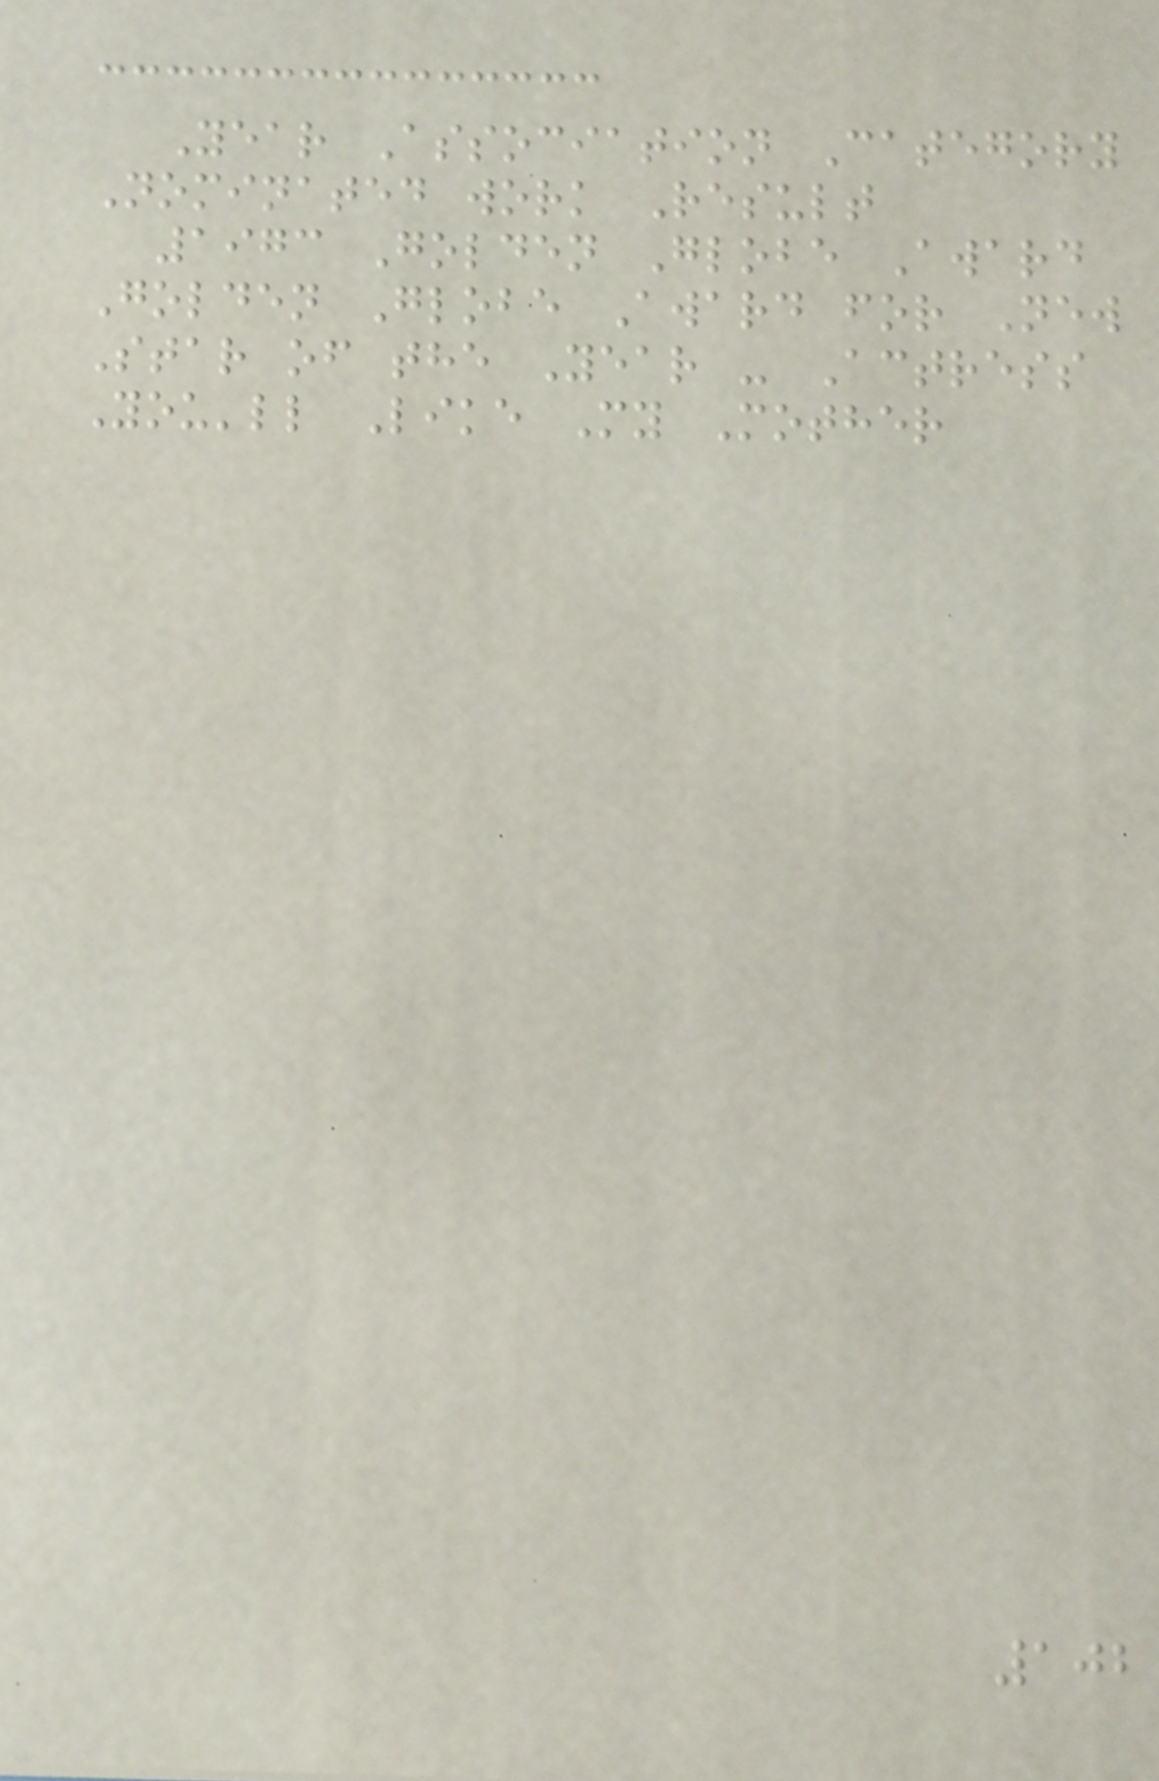Year Association Category
Nominated work Result
1973 Golden Globe Award
Golden Globe Award for New
Star of the Year - Actress
You'll Like My Mother
102
